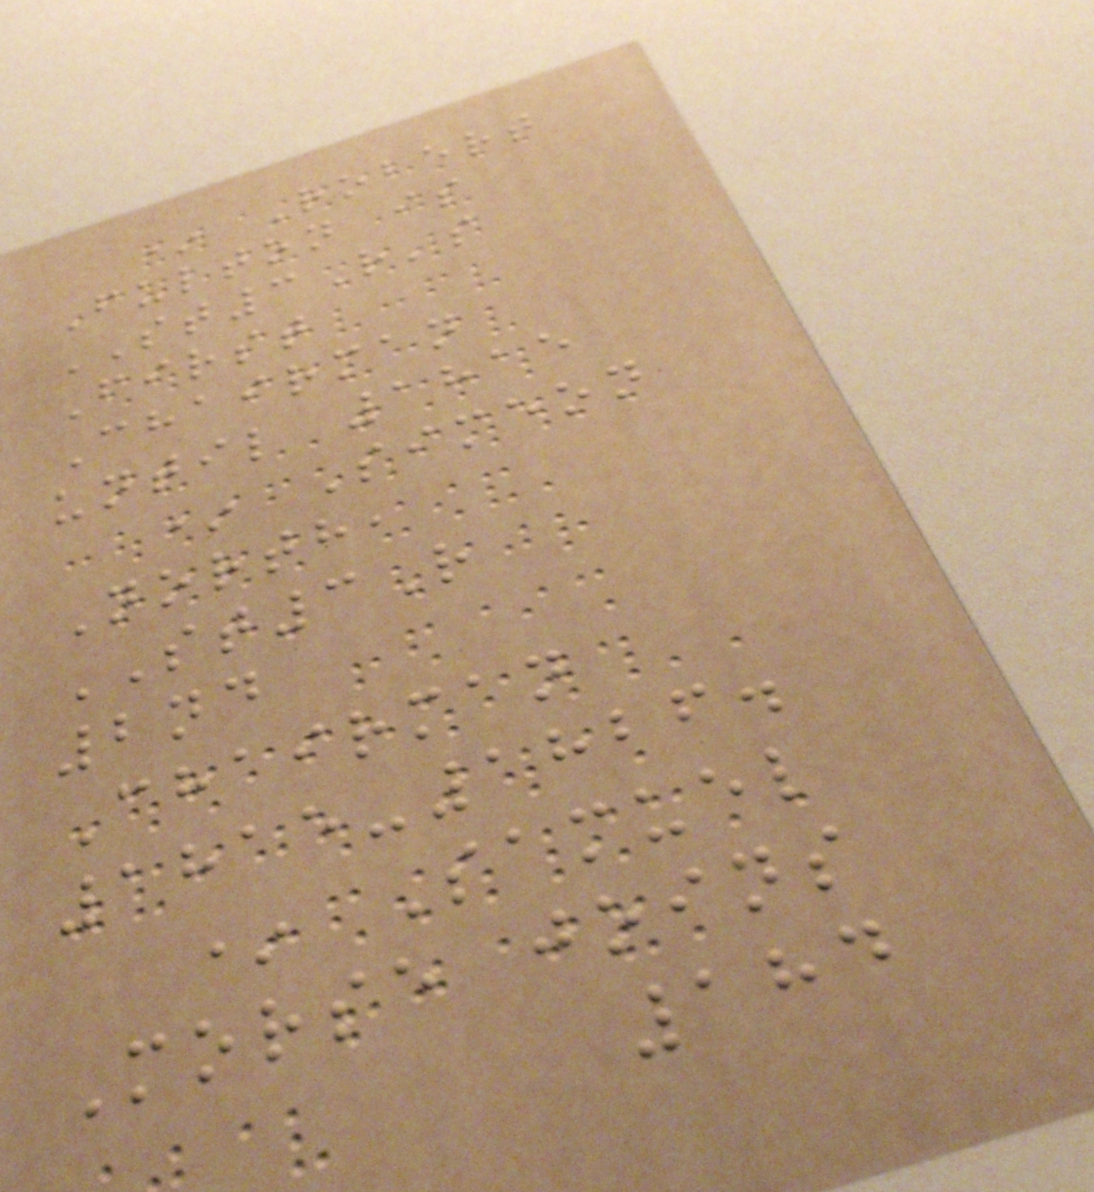* Robert
Fulton is
ST3R's
First
Chairman
until 1815
* Simeon
North,
ST3R
2nd
Chairman
1815-1826.
* Samuel
Morse joins
184
